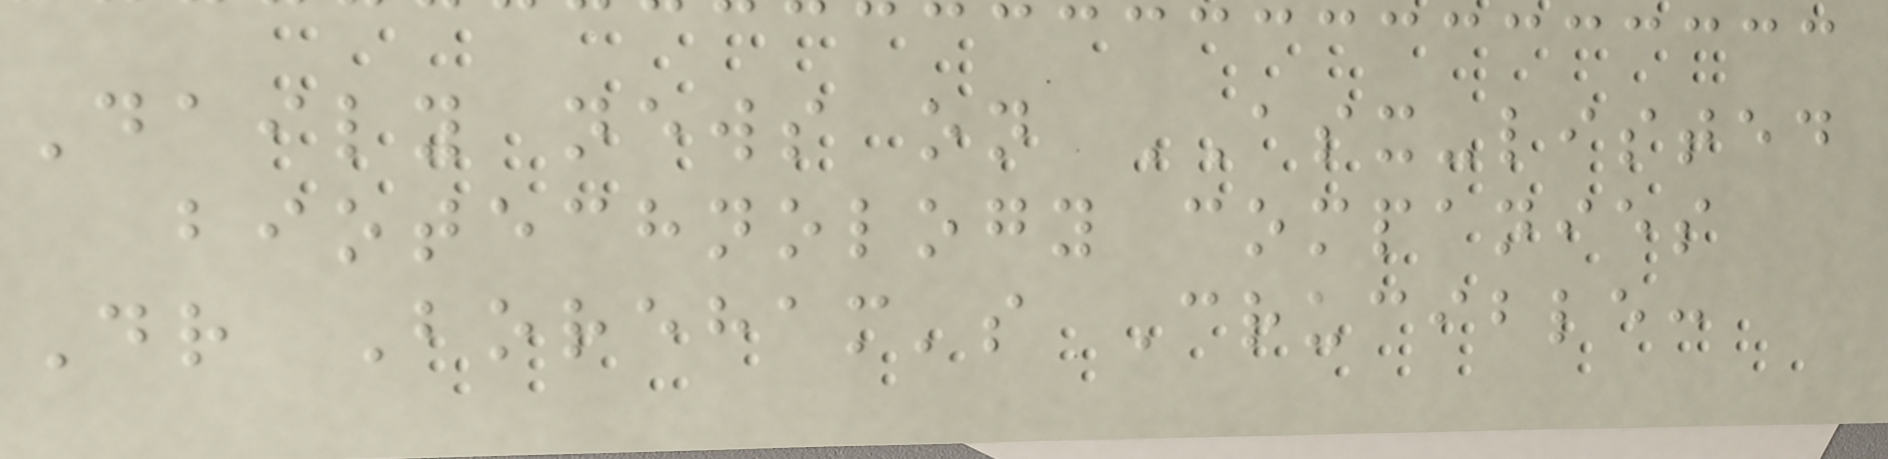Daily news on ASX-listed
biotechnology companies
Dr Boreham's Crucible:
